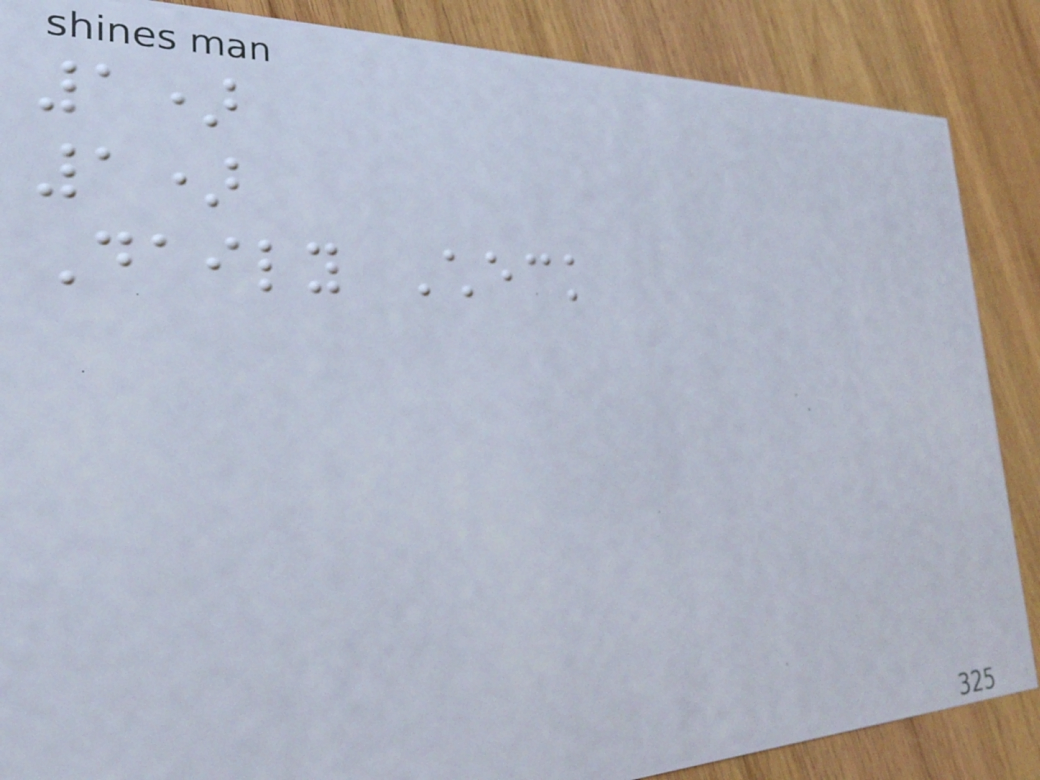1)
1)
Daily Check
